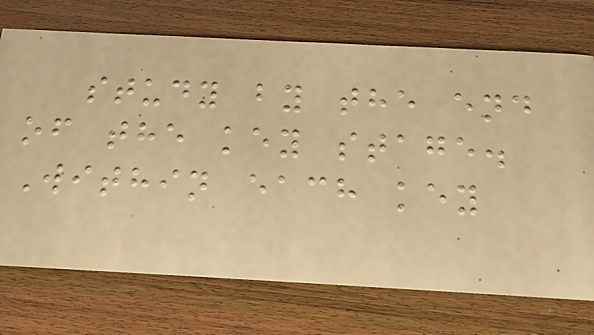study by the end
of the key stage.
Within each key
